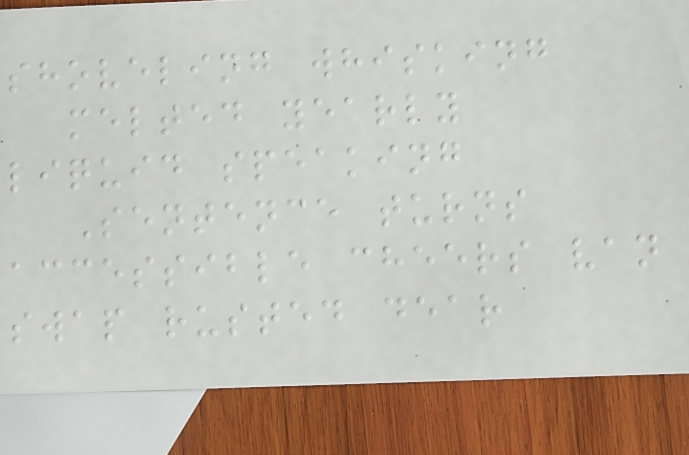shoveling whisking
melted yearly
liquid speaking
Sentence turns
accessible cheers van
swap rusted dear
